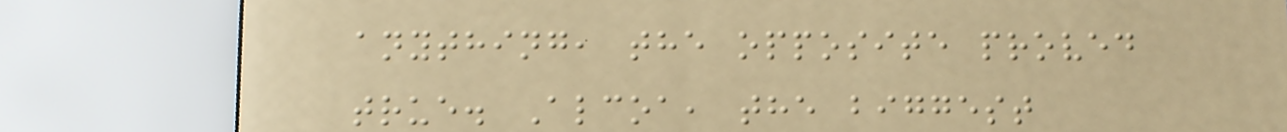anything, the opposite proved
true. Alcoa, the biggest
